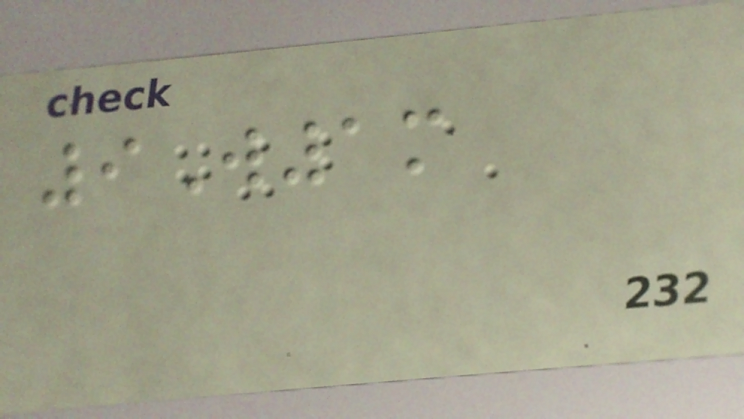9W1m
